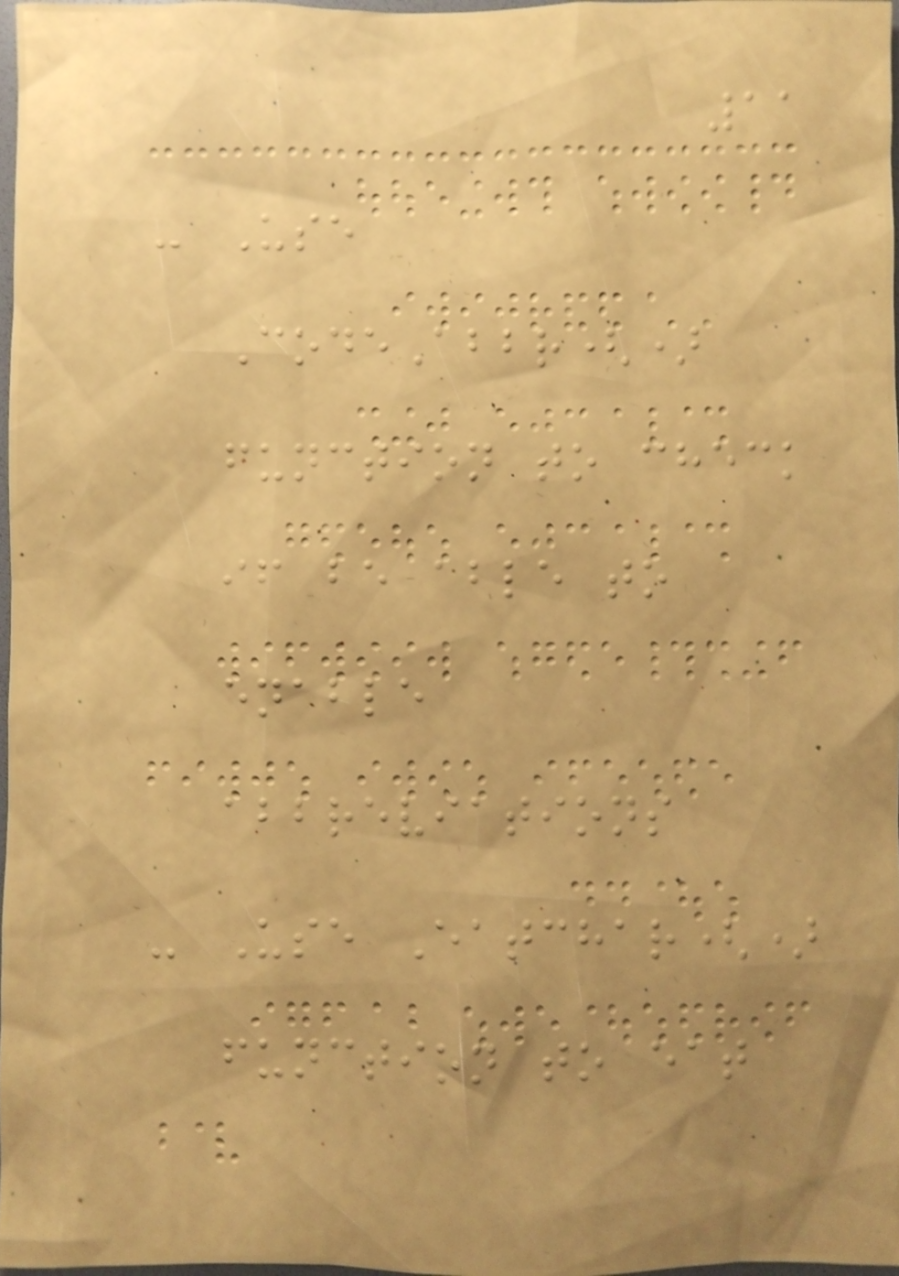11
- Use
CodeAbbr()
function to check
if be able to
enable
abbreviations
- Use Eatchar()
function to eat
